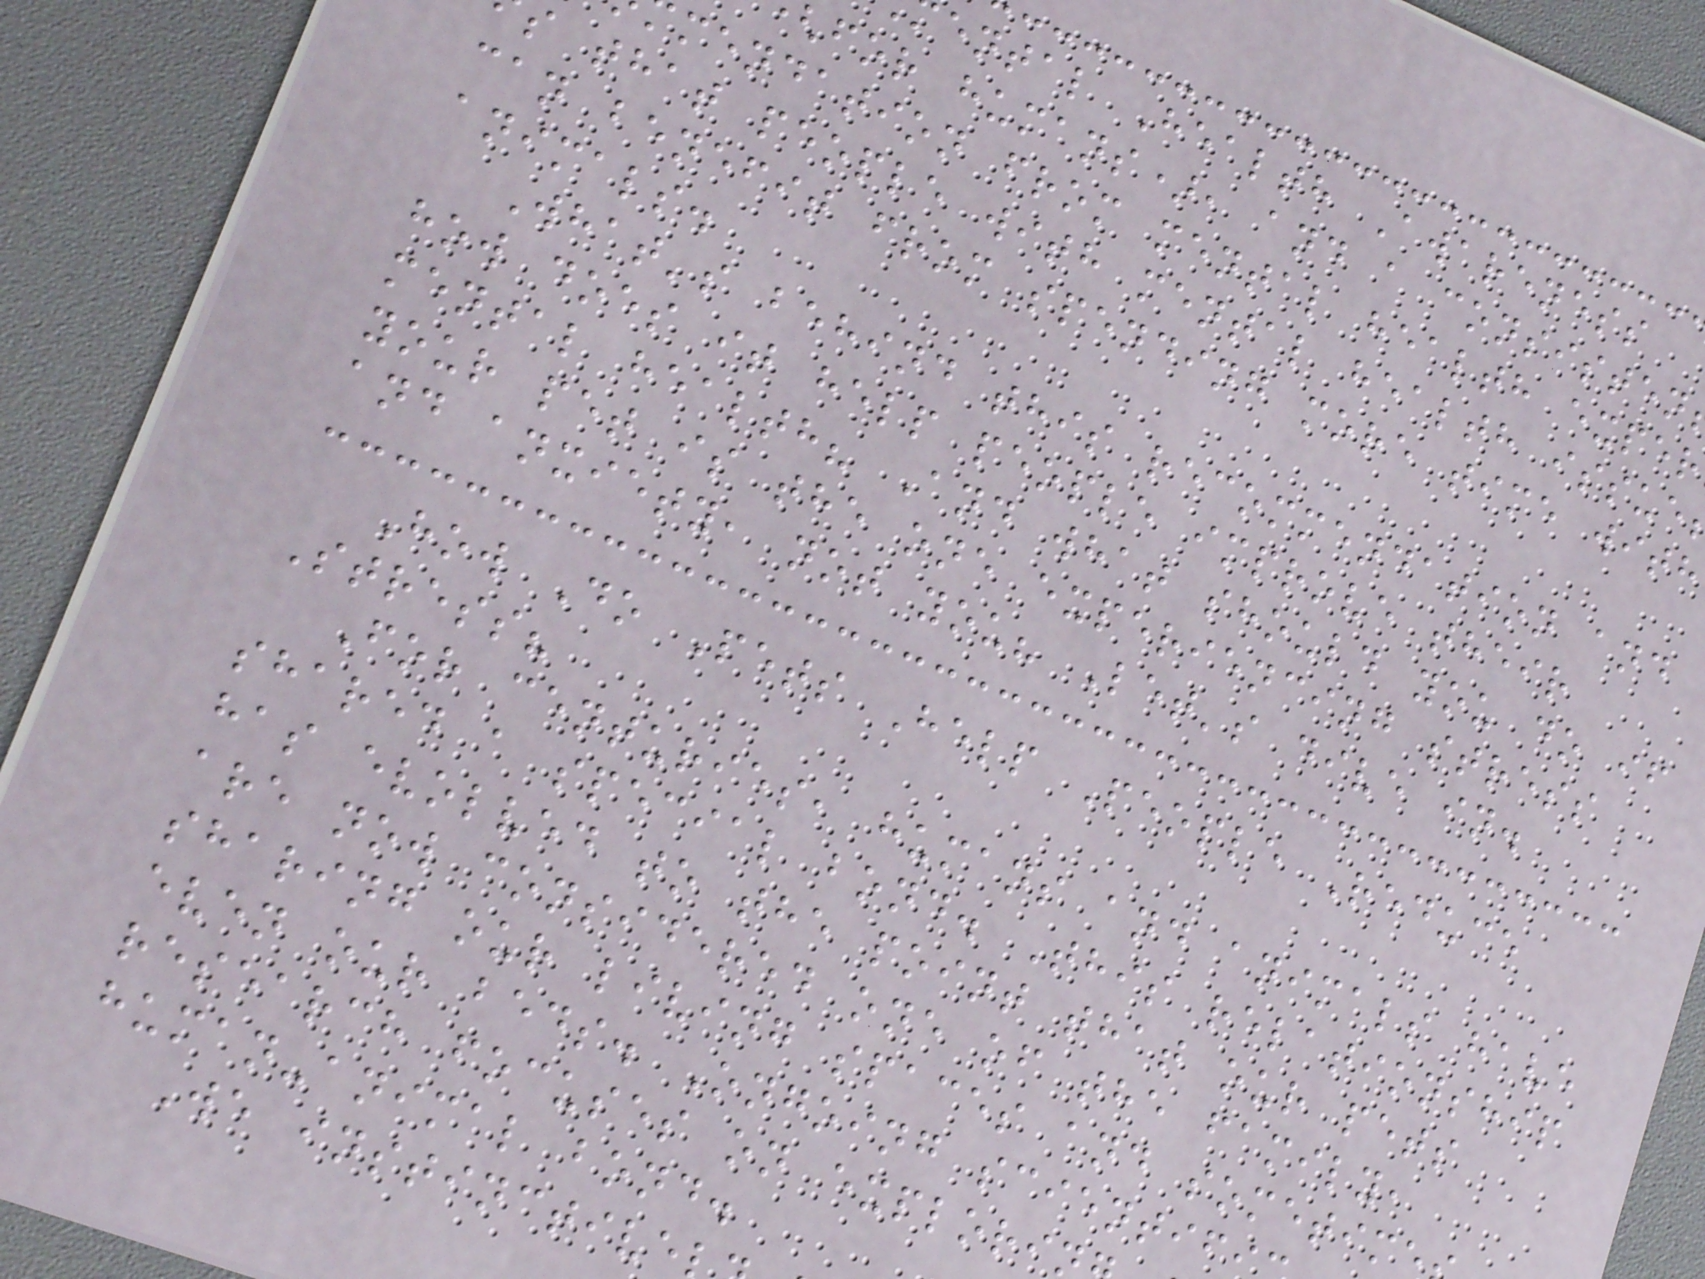ental Health Awareness
for humans), and a consisten
mendation from mental health exper
s that people with mental health issue
can benefit from spending more time with
animals.
What's behind this recommendation and
how does it help people improve their
mental health? And what should you do if
your pet is the one experiencing stress
and anxiety, not you? Let's dive in.
How Do Pets Help People Reduce
Stress?
For centuries, humans and animals have
shared a special bond. This relationship
has evolved to the point that our pets
are now considered one of the family,
sharing our living spaces and sometime
even our beds. Ongoing scientif
research focuses on explori
human-animal bond.
We instinctive
